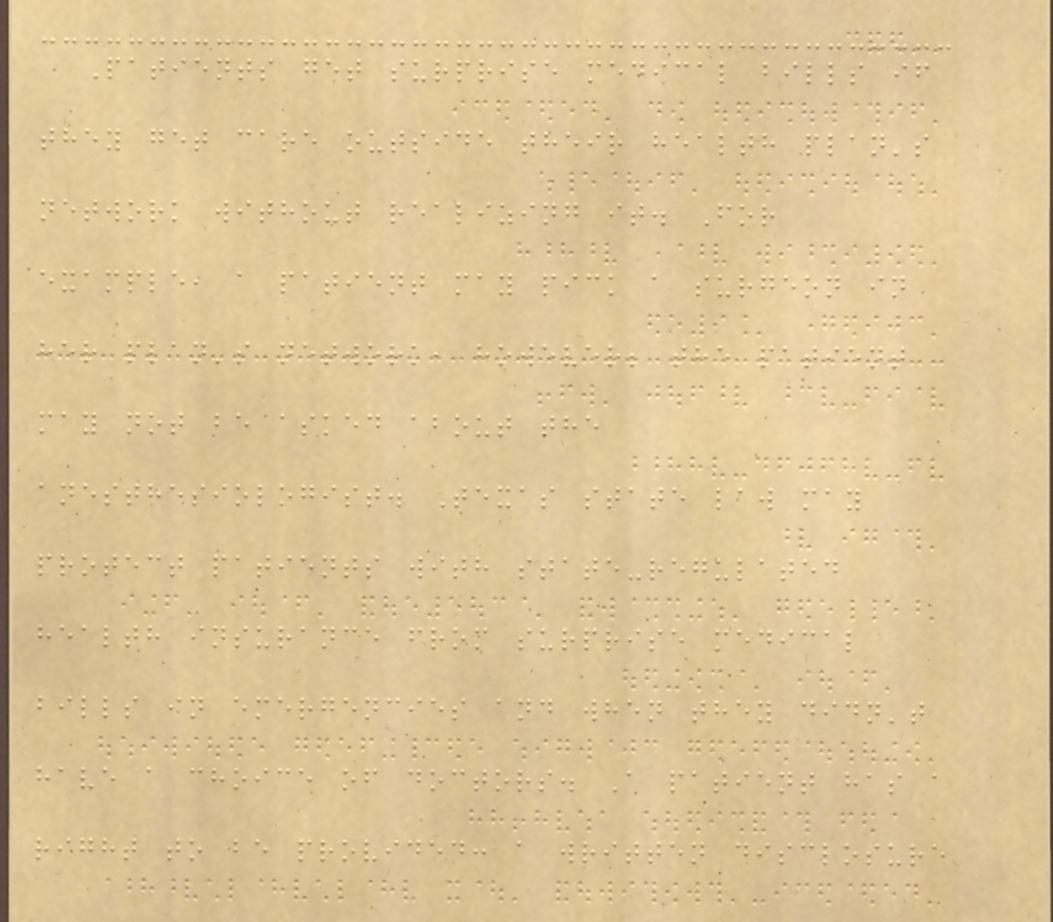Patients get surprise medical bills if
they get care outside their health plan's
network without realizing it. For
example, a patient may pick a surgeon in
her plan's network, however; the patient
may not be asked about the
anesthesiologist. Texas state law may
protect patients with state-regulated
health insurance from surprise medical
bills in emergencies and when they didn't
have a choice of doctors. A patient has a
right to be provided: a written disclosure
